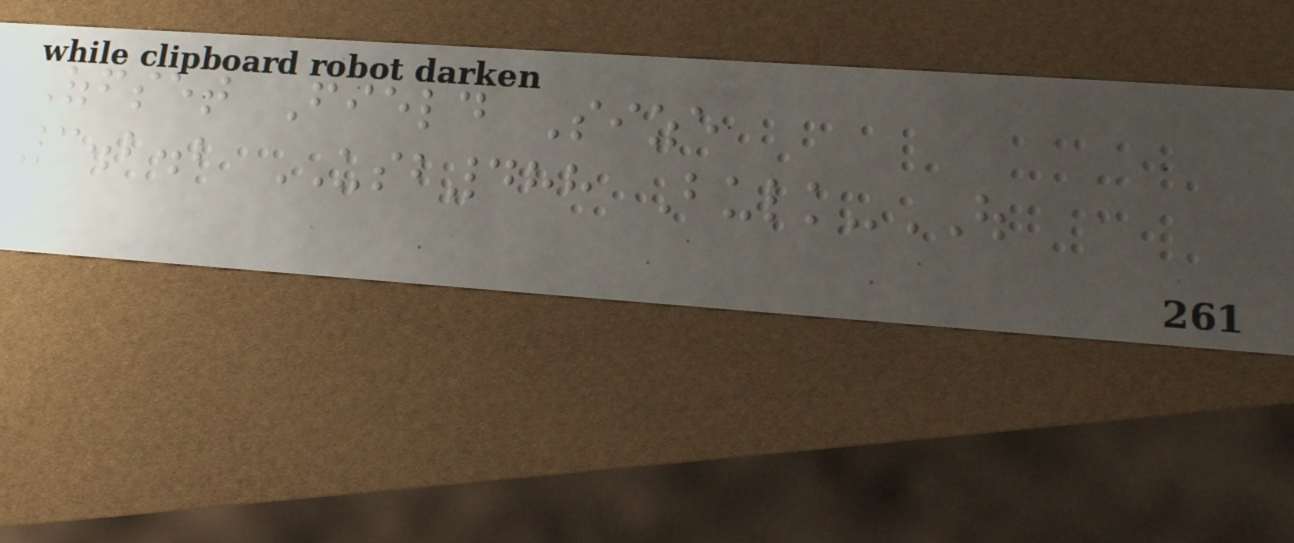Offset Field Size
3.2.2 USB488 Bulk-OUT
